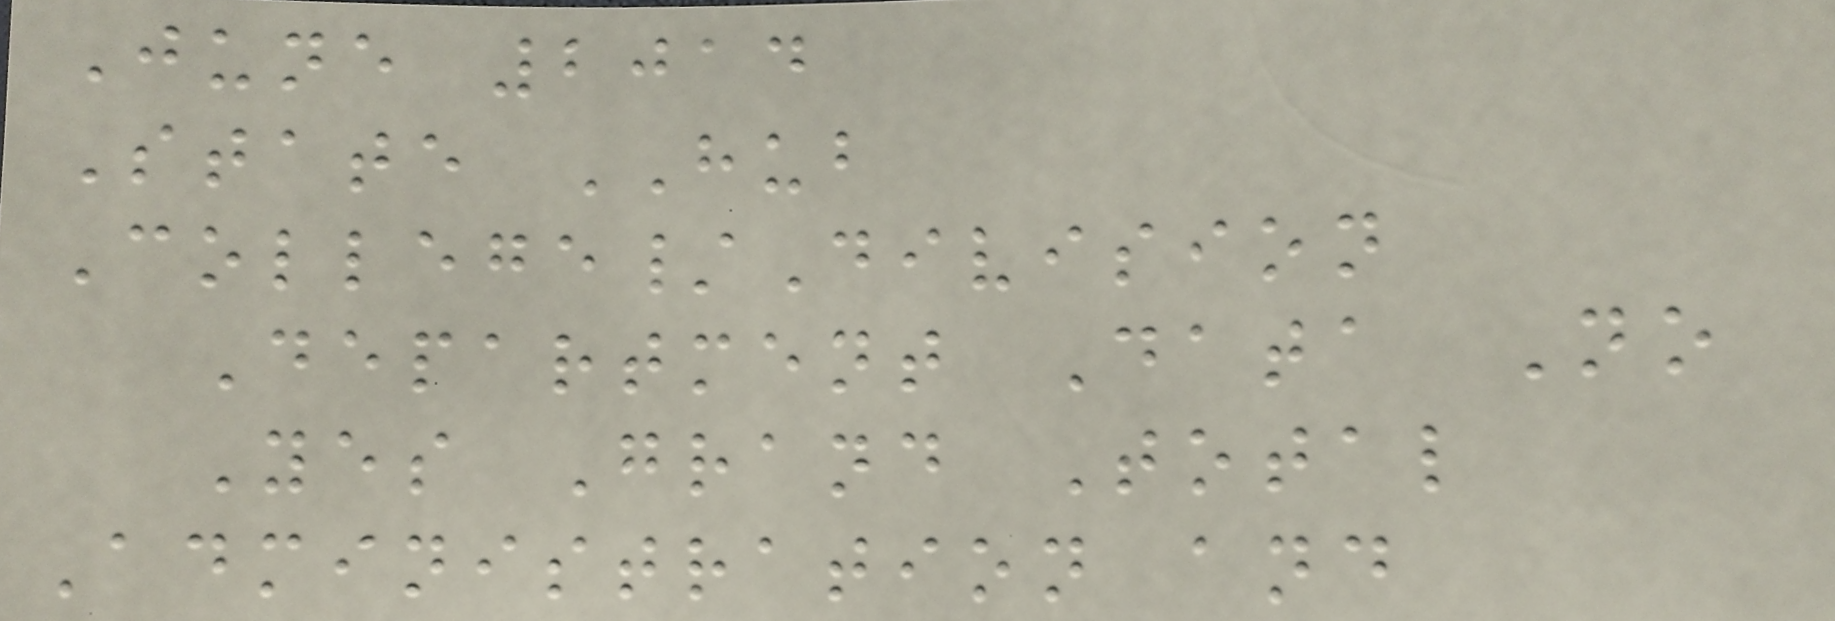June 2014
State HUB
College/Division
Department Data No
Yes Grand Total
Administration and
